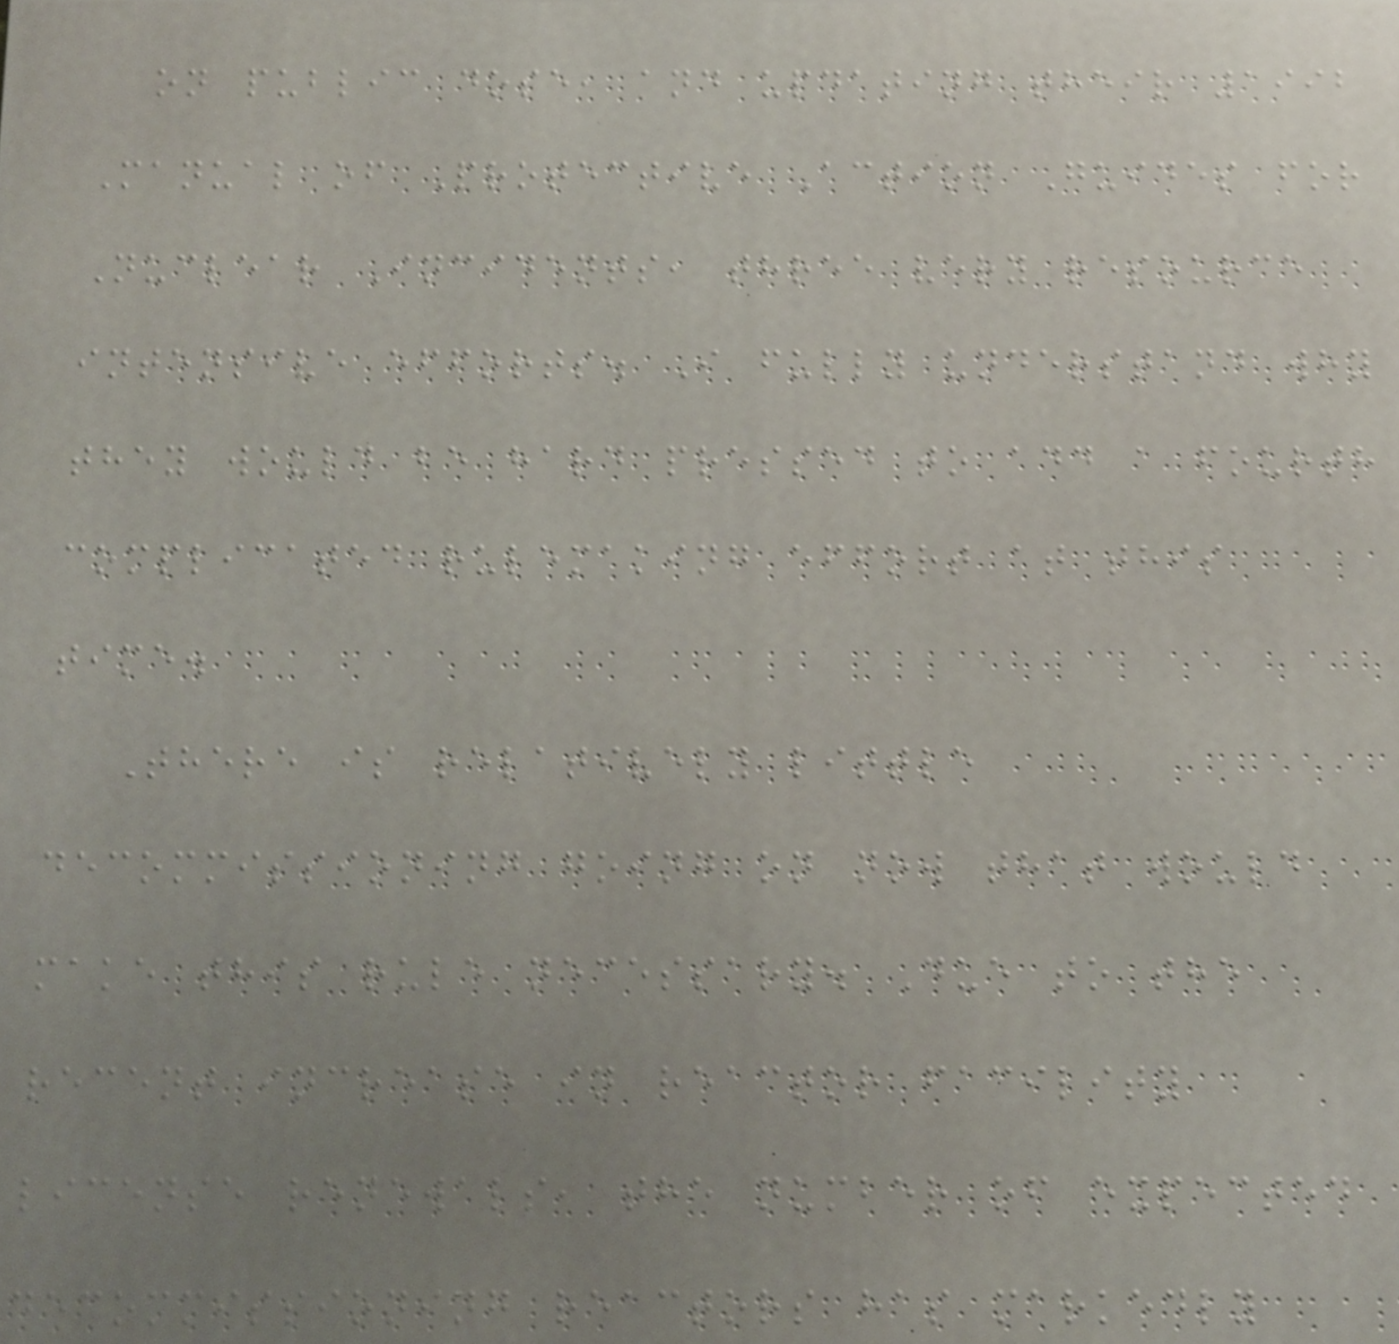on public dose, and updating their 1992
Manual of Protective Action Guides for
Nuclear Incidents, three very resource
intensive efforts. I fully understand why
they would be hard pressed to add a fourth
complicated rulemaking effort at this
time.
There is relatively little
decommissioning going on now that would
make this rule necessary. Due to the
recent increase in reactor facility
license renewals, the number of expected
decommissioning reactors has markedly
